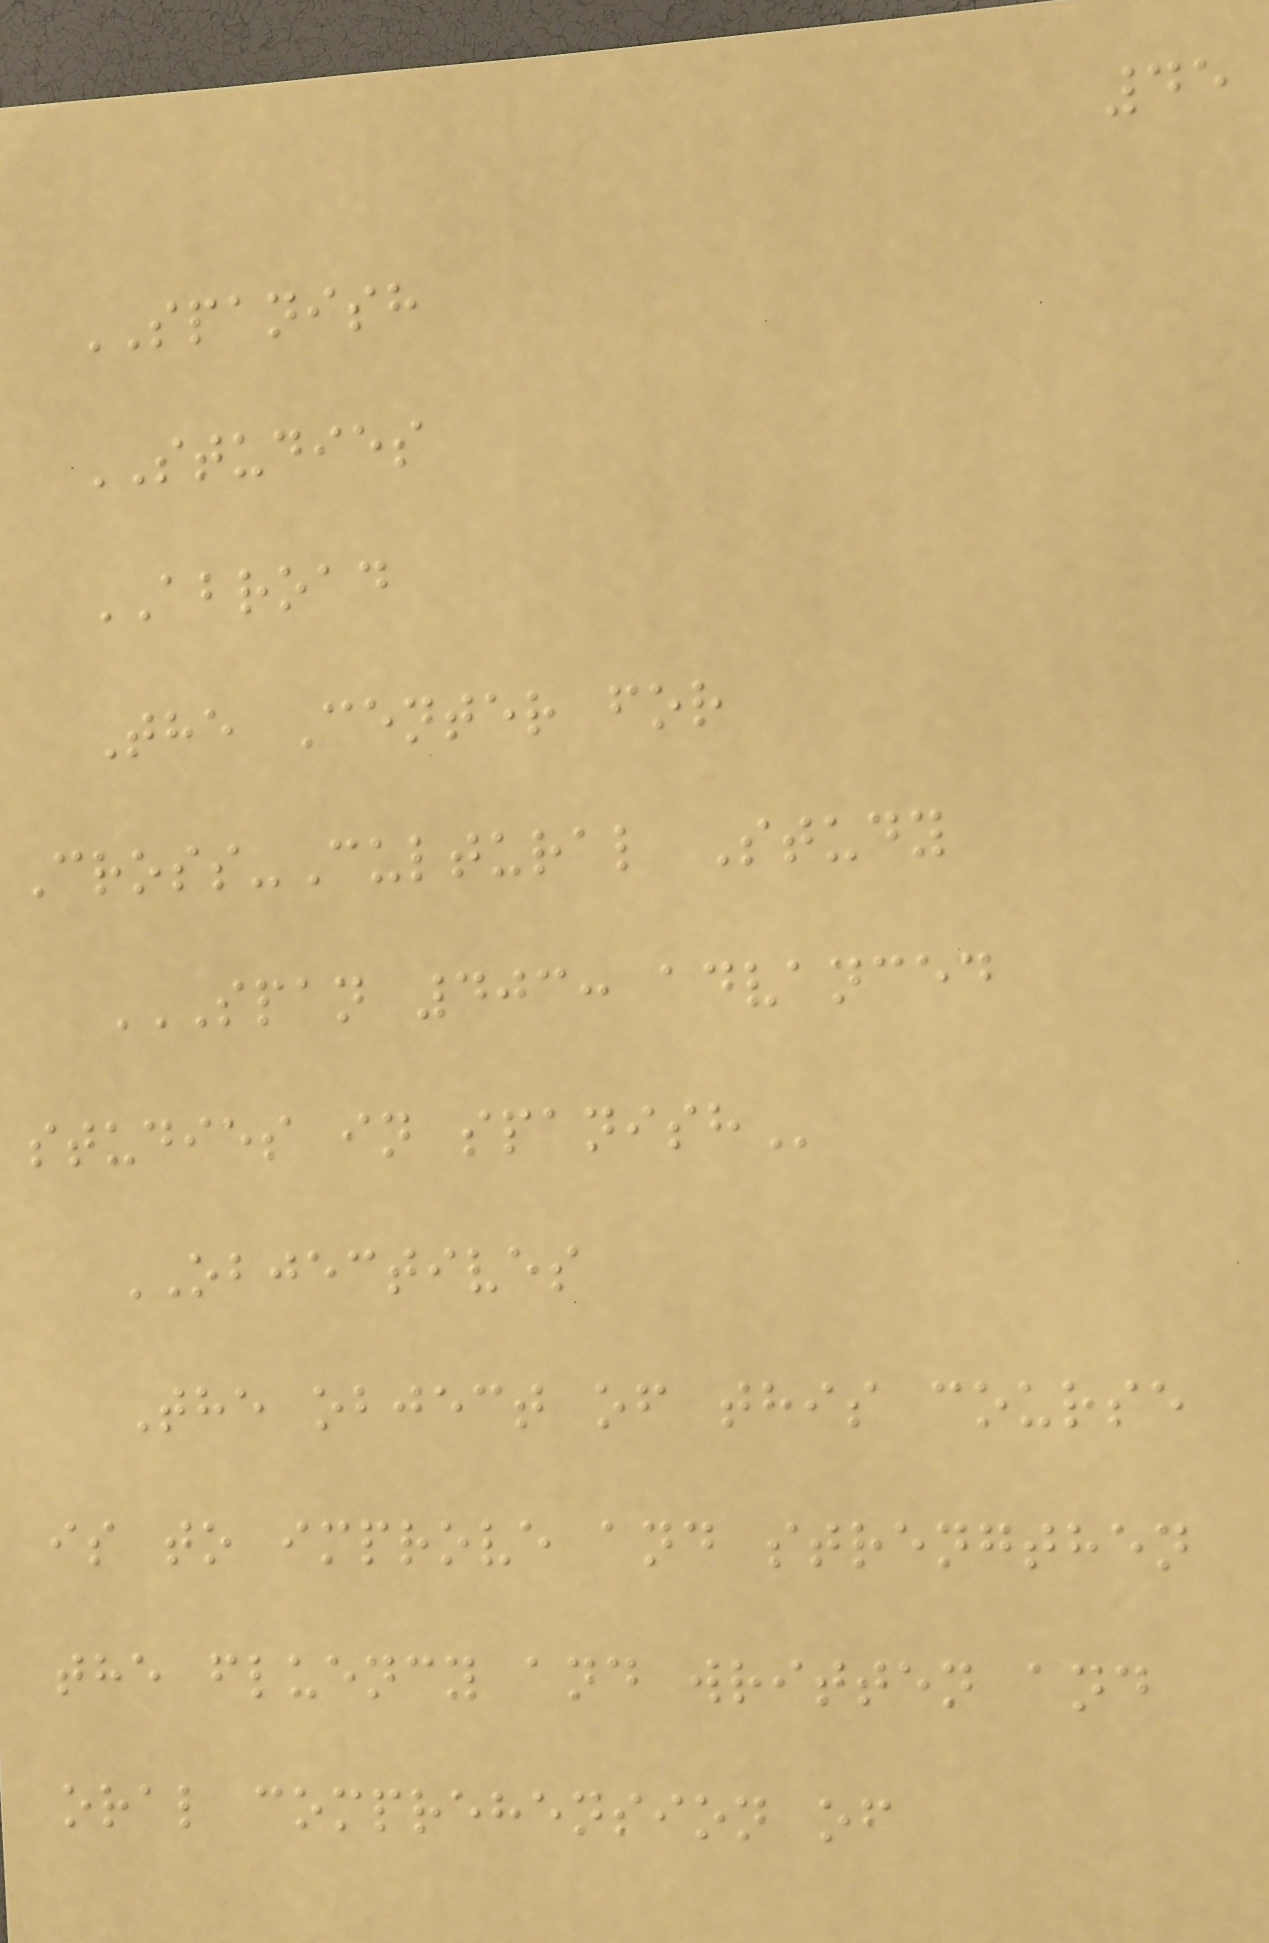45
SPANISH
STUDIES
ABROAD
The Center for
Cross-Cultural Study
SPAN 403: ADVANCED
STUDIES IN SPANISH
OBJECTIVES
The object of this course
is to improve and strengthen
the fluency and written and
oral comprehension of
